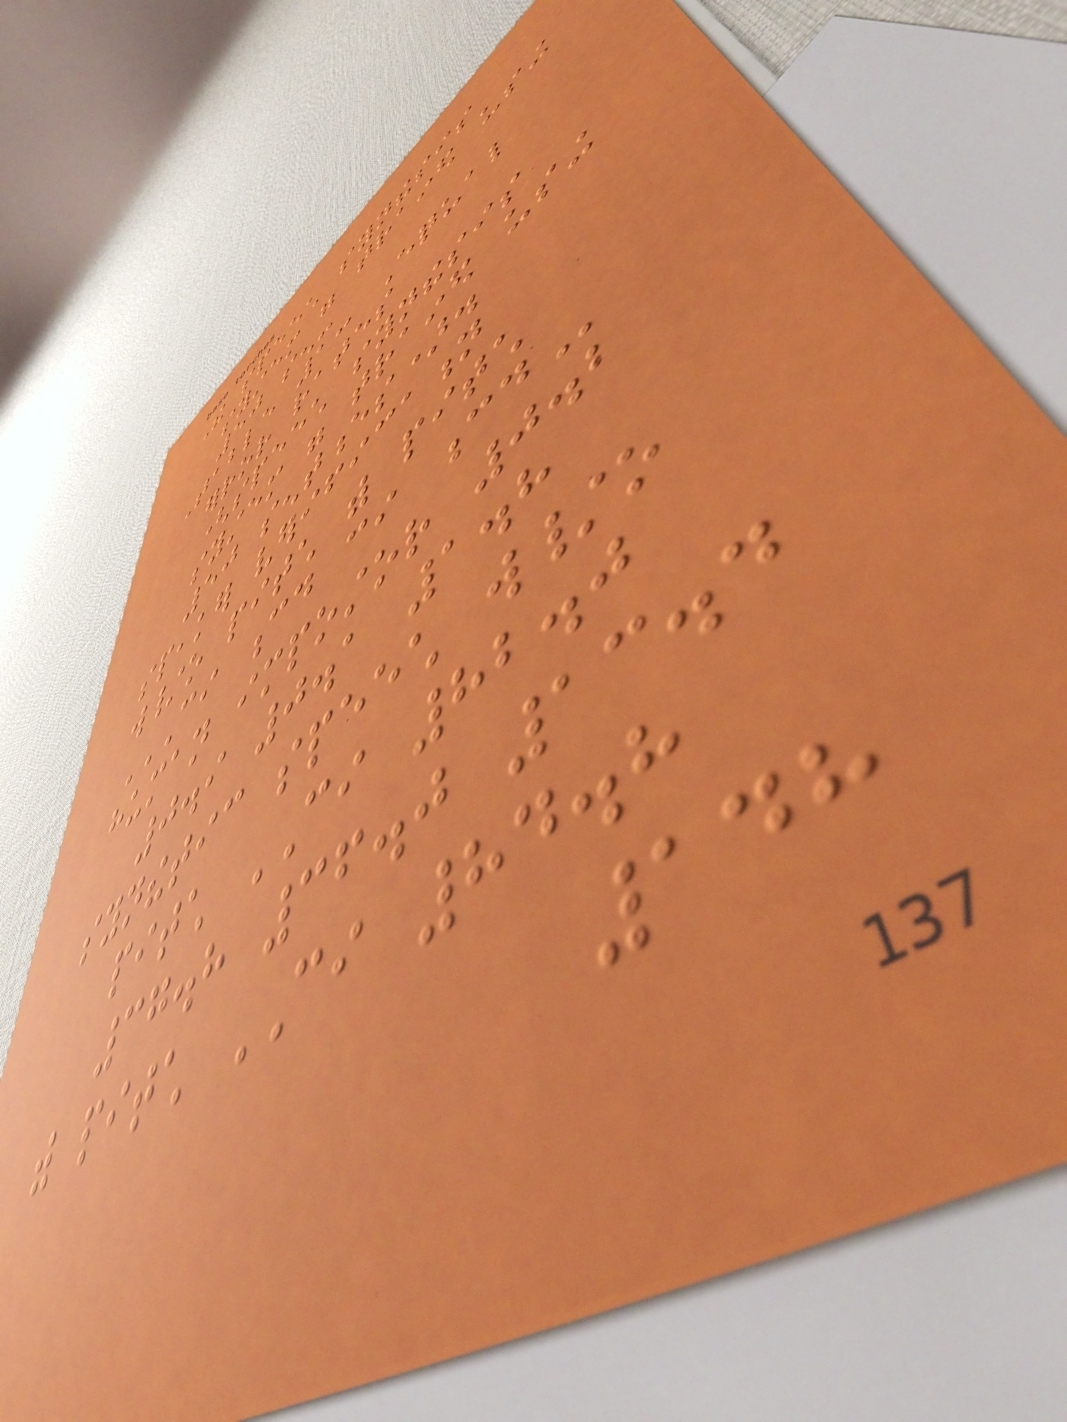The speech synthesis
system were trained using
50 sen-
Table 1: Equal
error rates
(speech synthesis
system were trained using
50 sentences).
speaker verification
w/o pitch with pitch
CI CD CI CD
human impostor 0.2
0.9 0.1 1.8
synthetic speech w/o
pitch CI 82.0
37.8 36.0 13.4
with pitch CI 84.8
148
